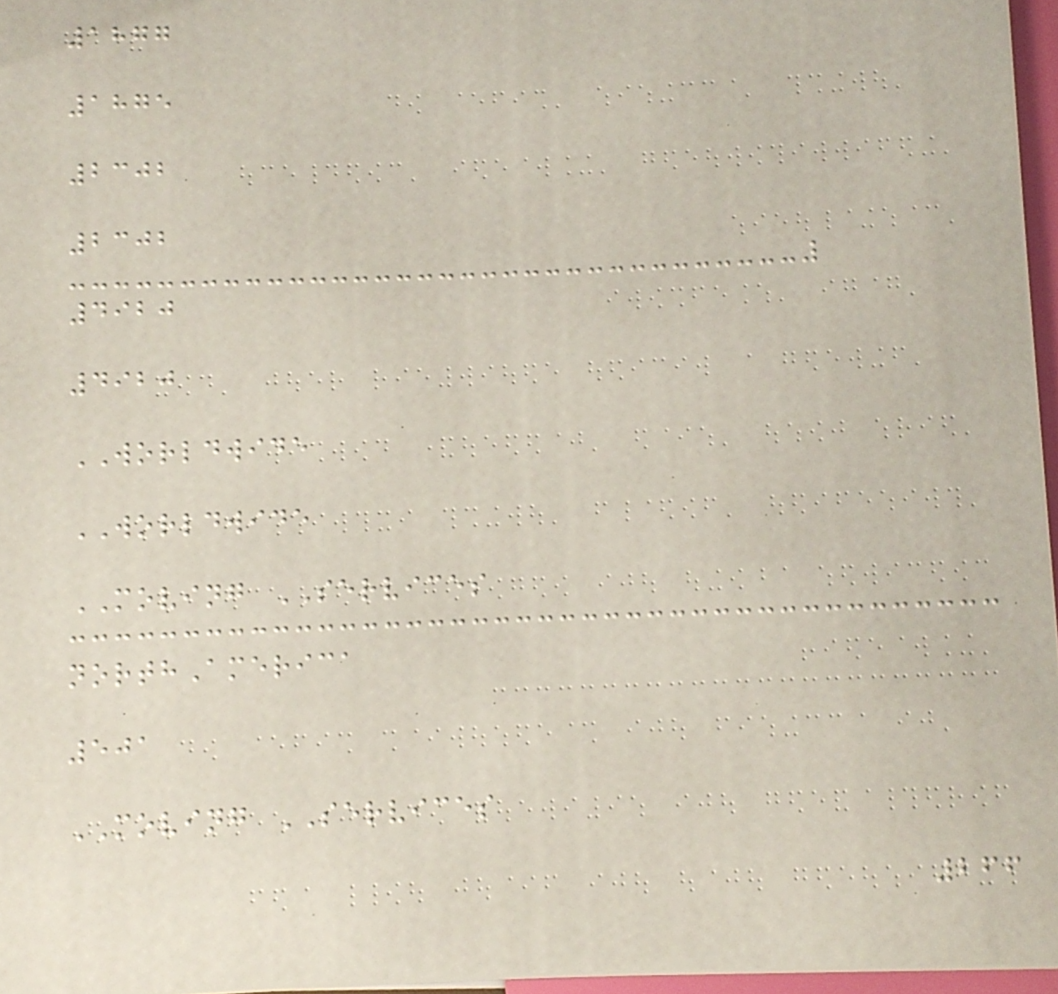1877
1875
2302
2302
4920
4920
WORLDWIDE
WORLDWIDE
MOVING SERVICES
northAmerica
501
MOVING SERVICES
266
